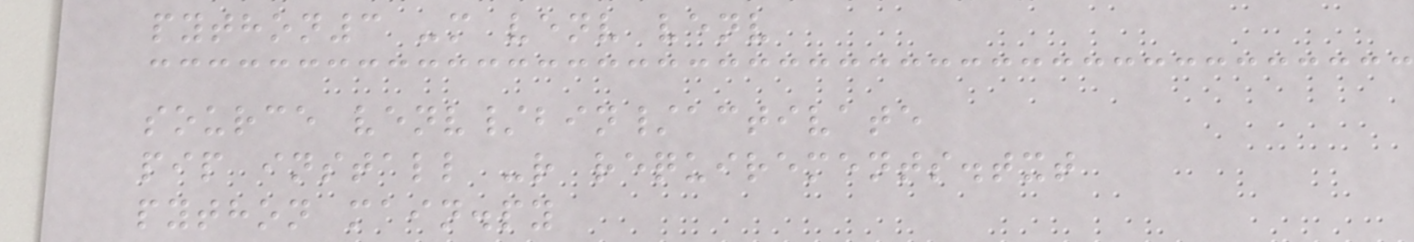python3 -m venv venv
source venv/bin/activate
pip install -r requirements.txt
python main.py
